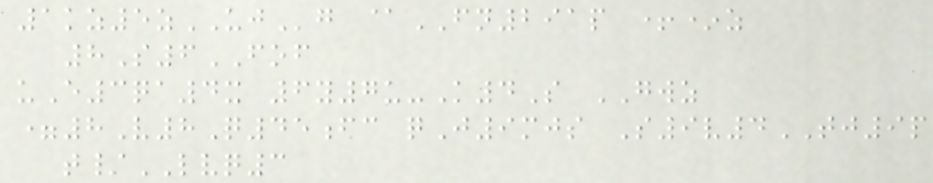1kz5zUJg @FN291p +*z
8S6FOF
uE3qa4x 6y7u-K4S GWZ
=8V8Q45fc qJ9mjs S9v4TJ9p
t/LVQ3
